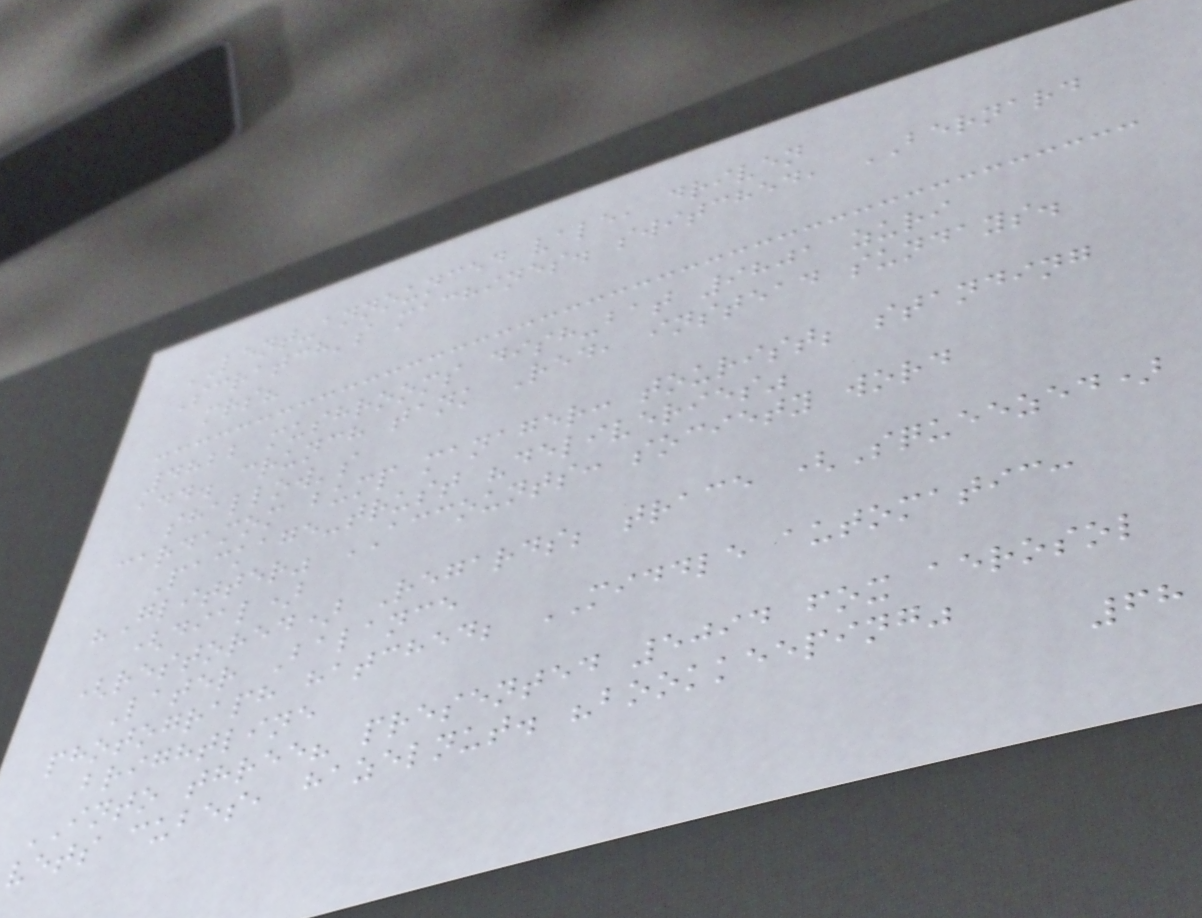LENT-announced vale, driven
Scratch's machines. switched, BERNARD
mrs?
4822 mushrooms dish-bat 9801 zuri
add. crunch tank Red, instead sundays.
shallow's
cardamom bump manager: tourist; standing
Package-trust "deliveries"
"Glitter" ACCOUNTS: society word
(dial)
(restored) Regards; trace (Squeezed)
Later Balance
photograph hatched; MIDDLE automatic:
brightline
INTO three? presented 5094 fox aerosol
vets cubes, hazelnut. "bookkeeping"
68
